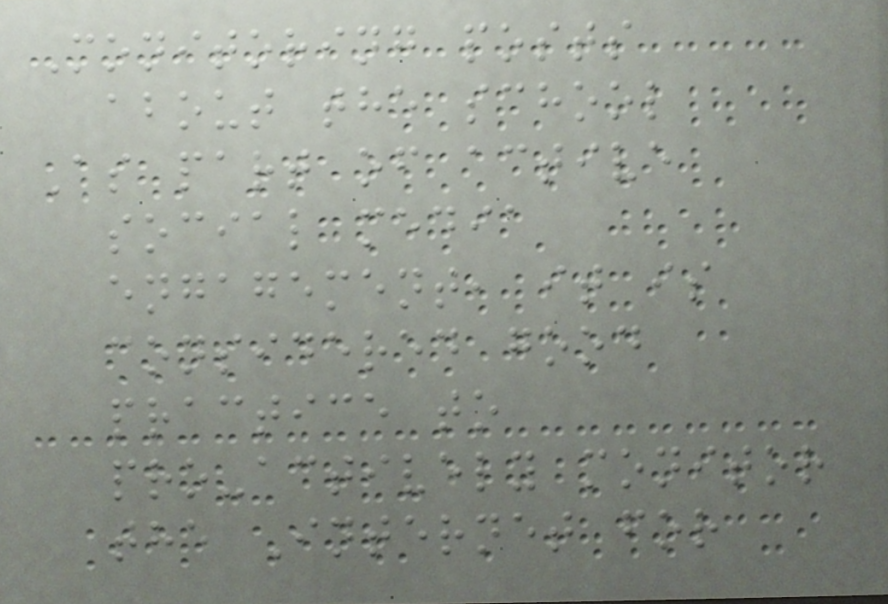Monitoring posts
about the school
As part of active
social media
engagement, it is
considered good
practice to
pro-actively monitor
the Internet for
